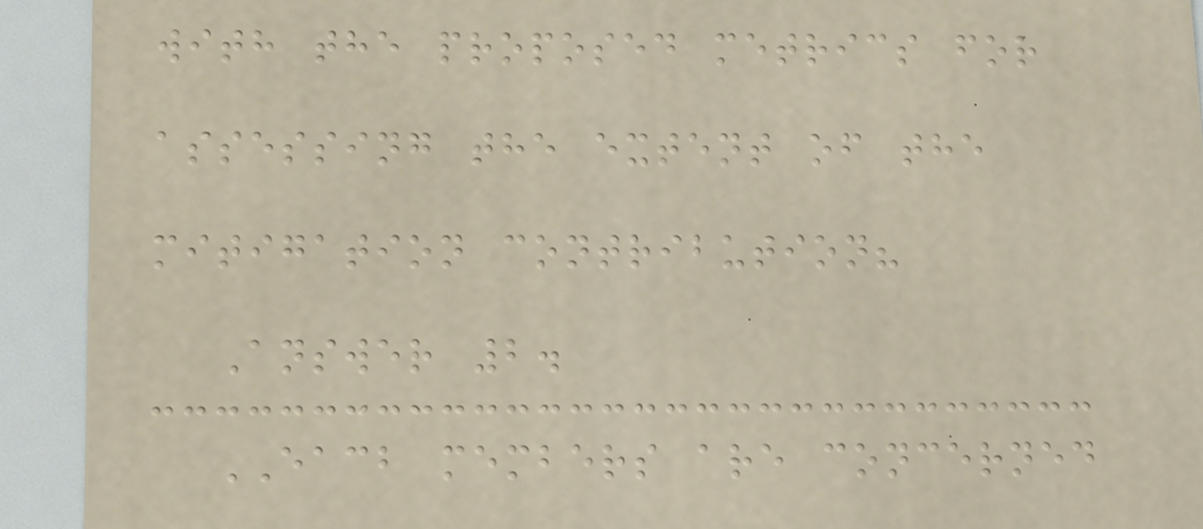with the proposed metrics for
assessing the extent of the
mitigation contribution?
Answer 2.
EACB members are concerned
